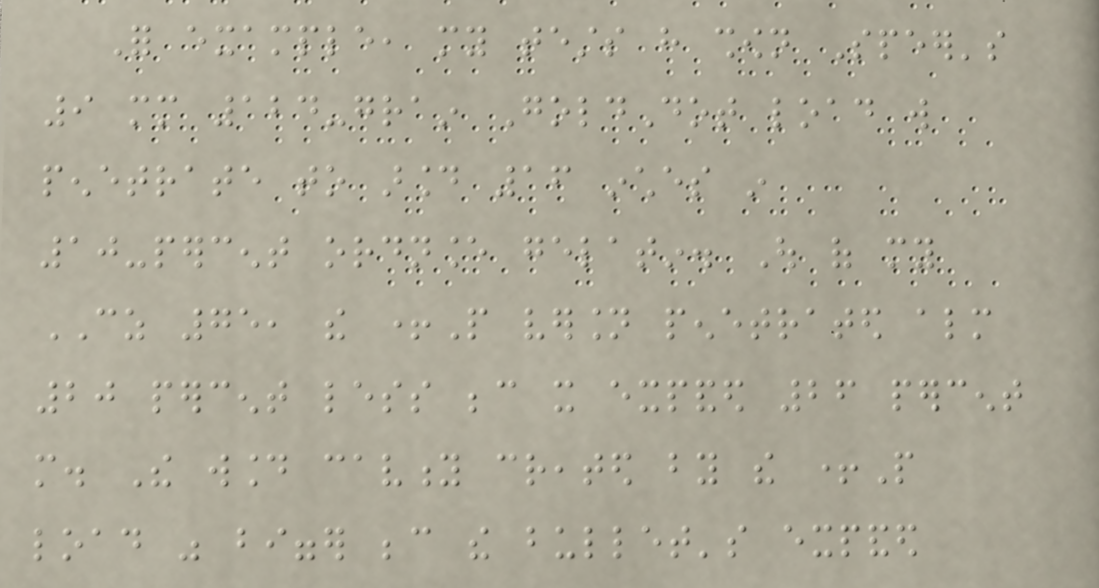For example, my tests have shown Speer's
9 mm 124-grain GoldDot load will
penetrate to around 16 inches in
10-percent ordnance gelatin. Out of my
CZ 75, the +P version penetrated almost
20 percent less because it expanded 26 percent
more. The wound cavity created by the +P
load was bigger because the bullet's expanded
